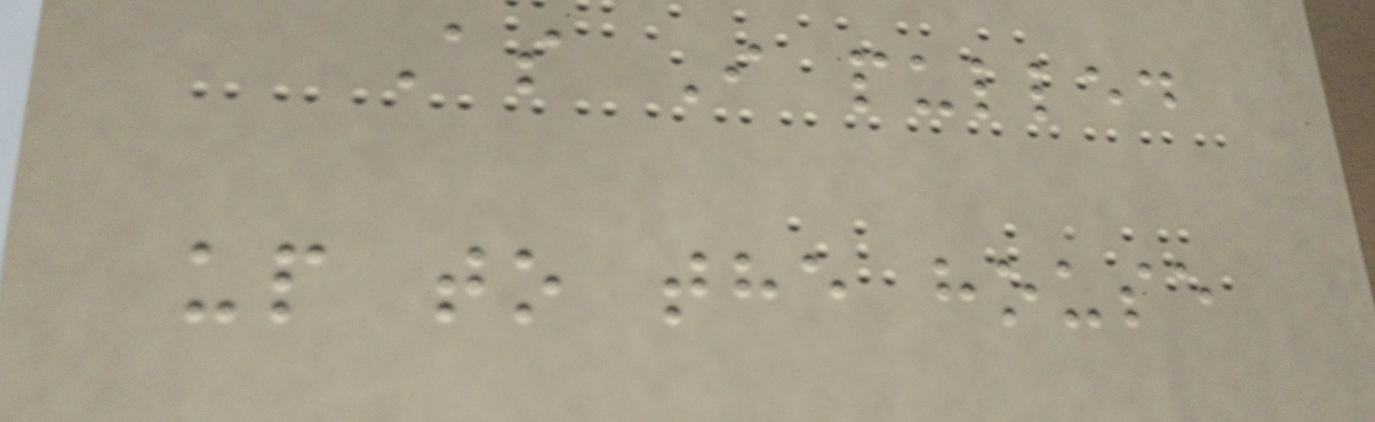As I pulled
up to the house
